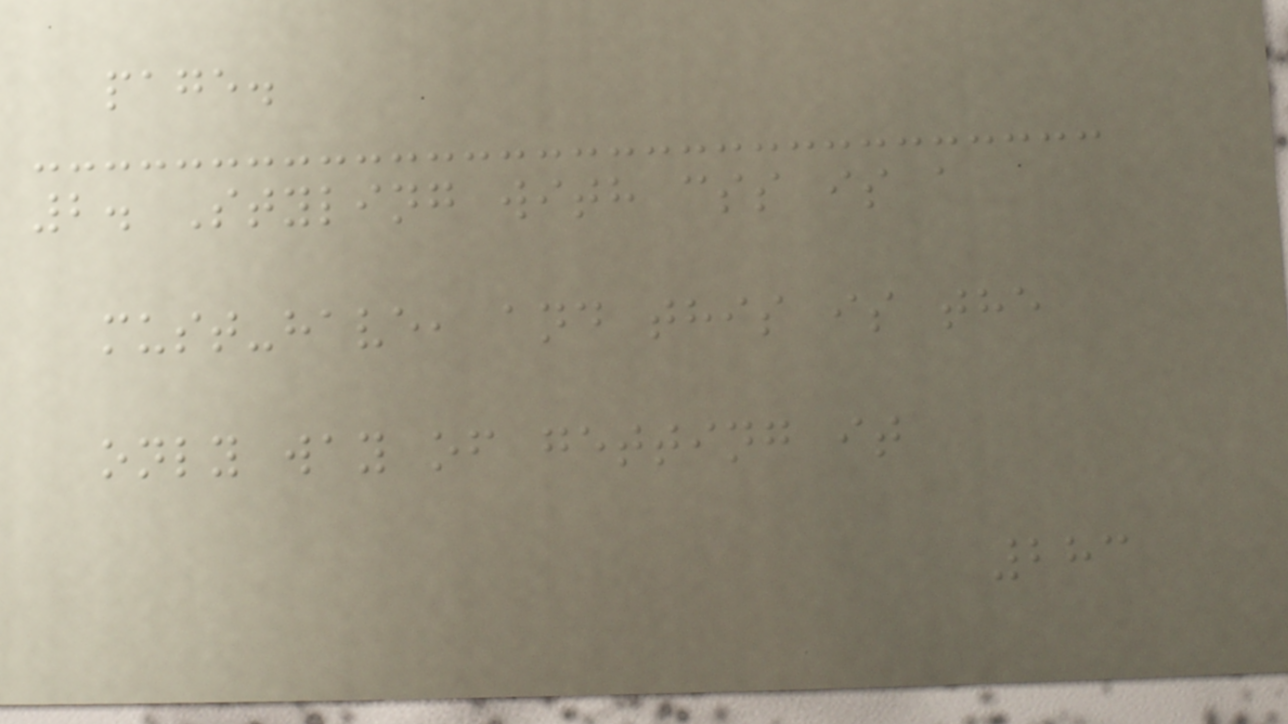page.
2. Styling with css is a
must-have, and this is the
only way of getting it
283
